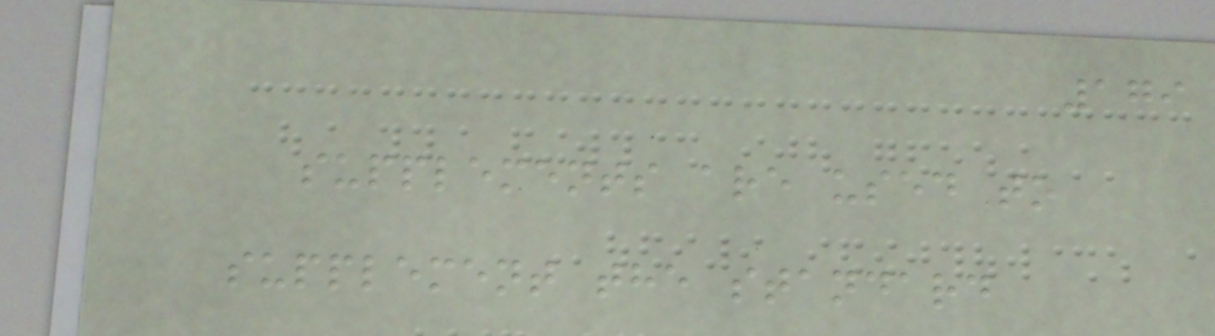179
supplements are used to
supplement the standard
